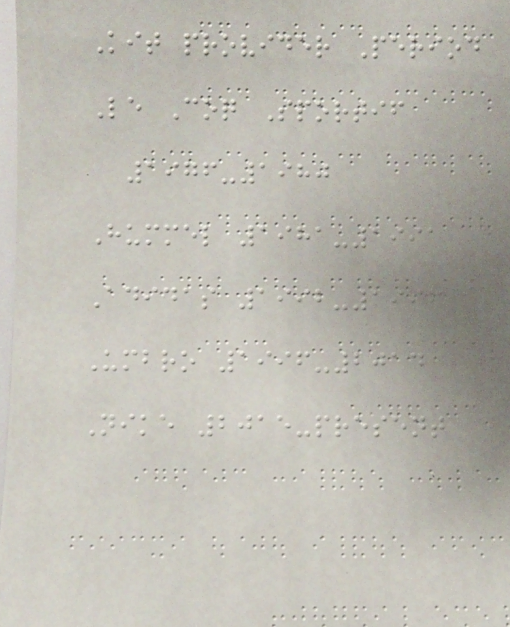Kit provider Period
Le Coq Sportif
1976-1980
Hummel 1981-1991
Adidas 1992-1996
Umbro 1996-2014
Nike 2015-present
